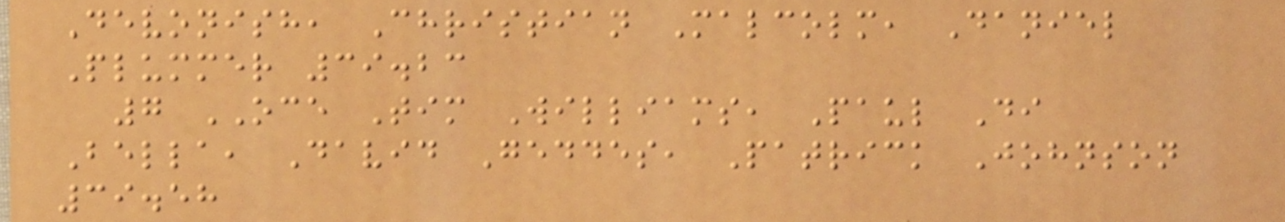Devonish, Christian Malcolm, Daniel
Plummer 39.23
7 OCE Tim Williams, Paul Di
Bella, David Geddes, Patrick Johnson
39.58
